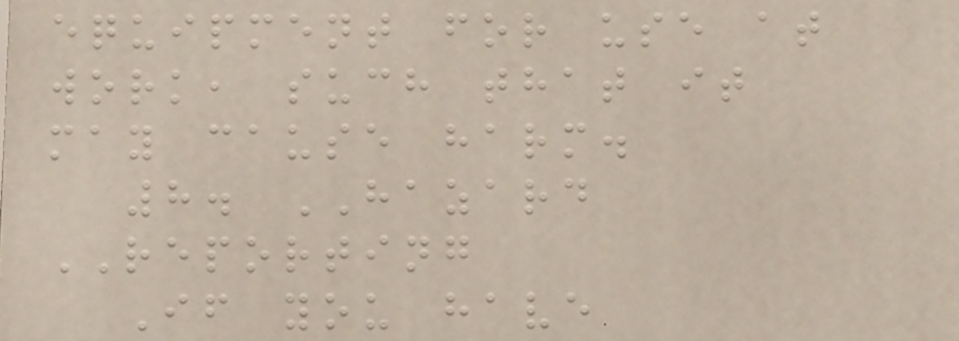equipment for use at
work, such that it
may cause harm.
8. HAZARD
REPORTING
If you have
